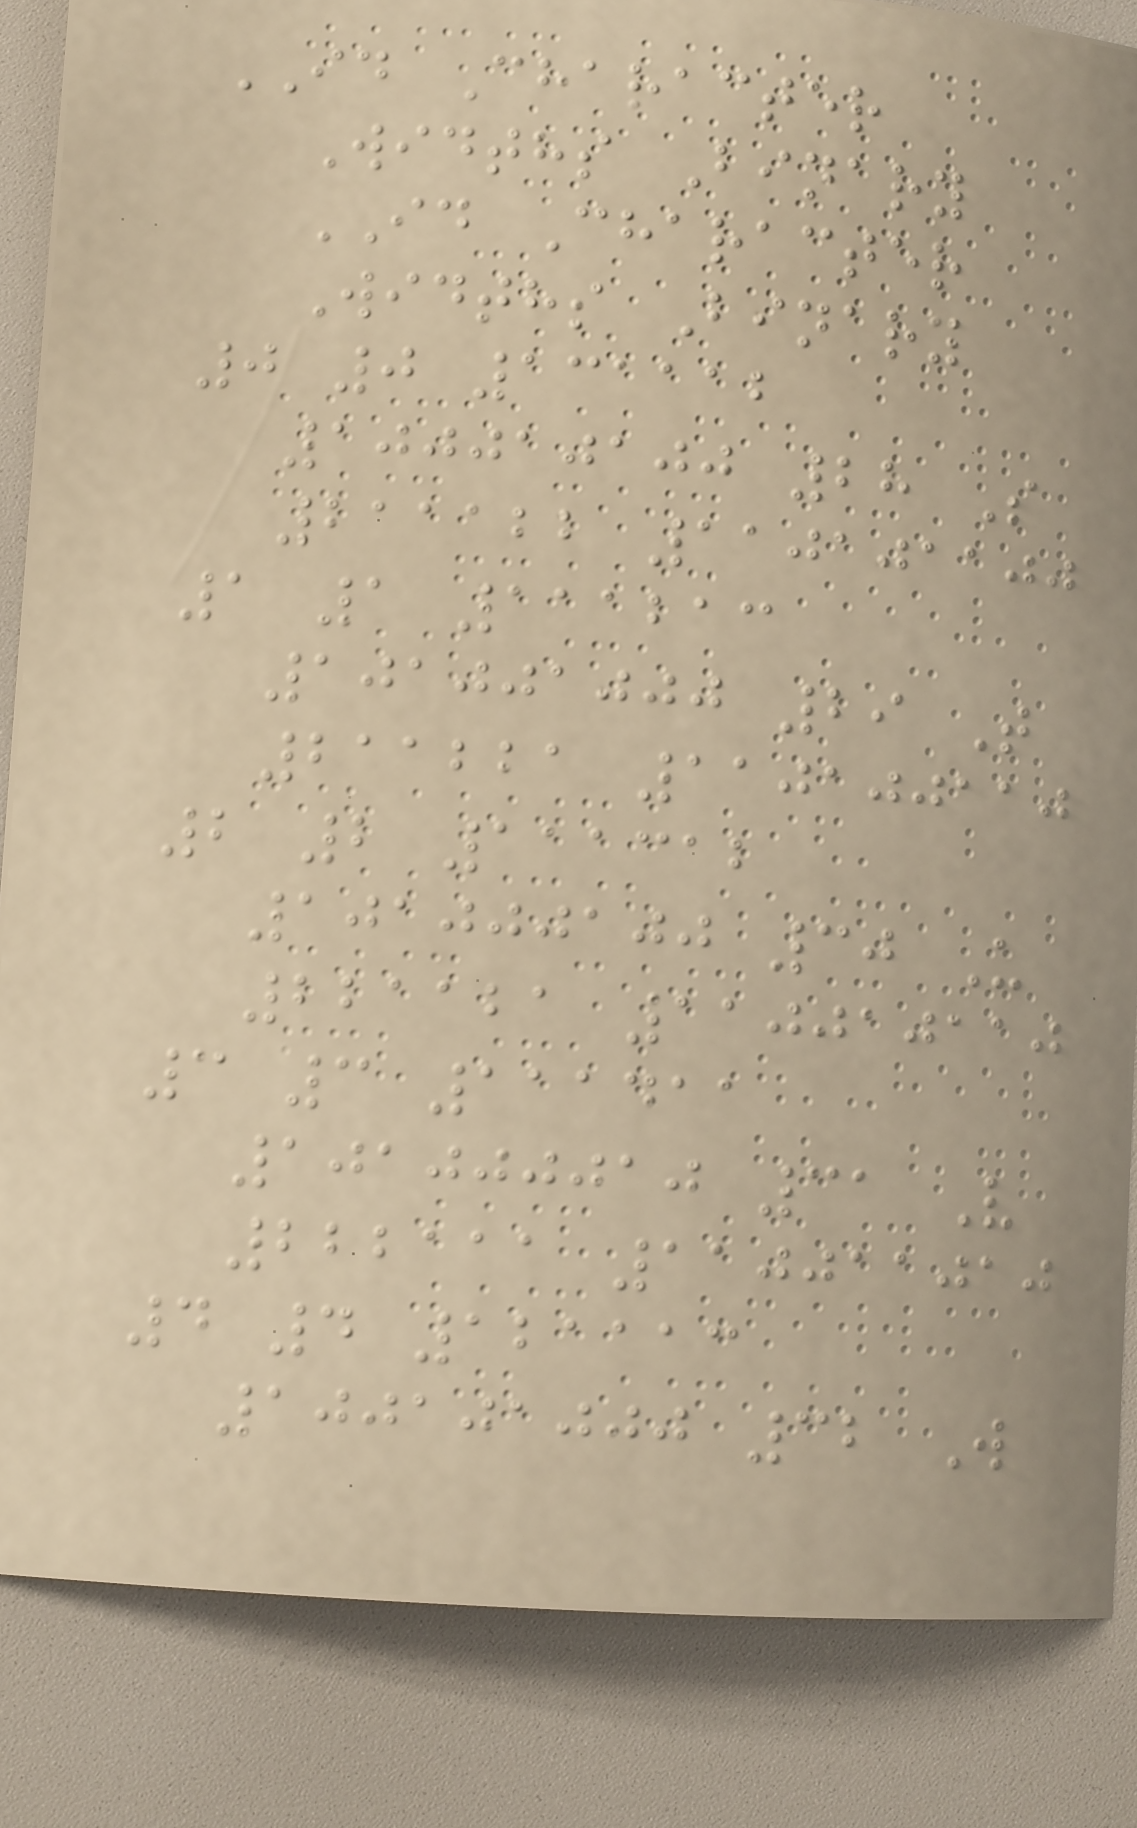ID Character
Widths Binary
ID Character
Widths Binary
0 0 131112
100010100 28 S
211122 110101100
1 1 111213
101001000 29 T
211221 110100110
2 2 111312
101000100 30 U
221121 110010110
3 3 111411
101000010 31 V
222111 110011010
4 4 121113
100101000 32 W
